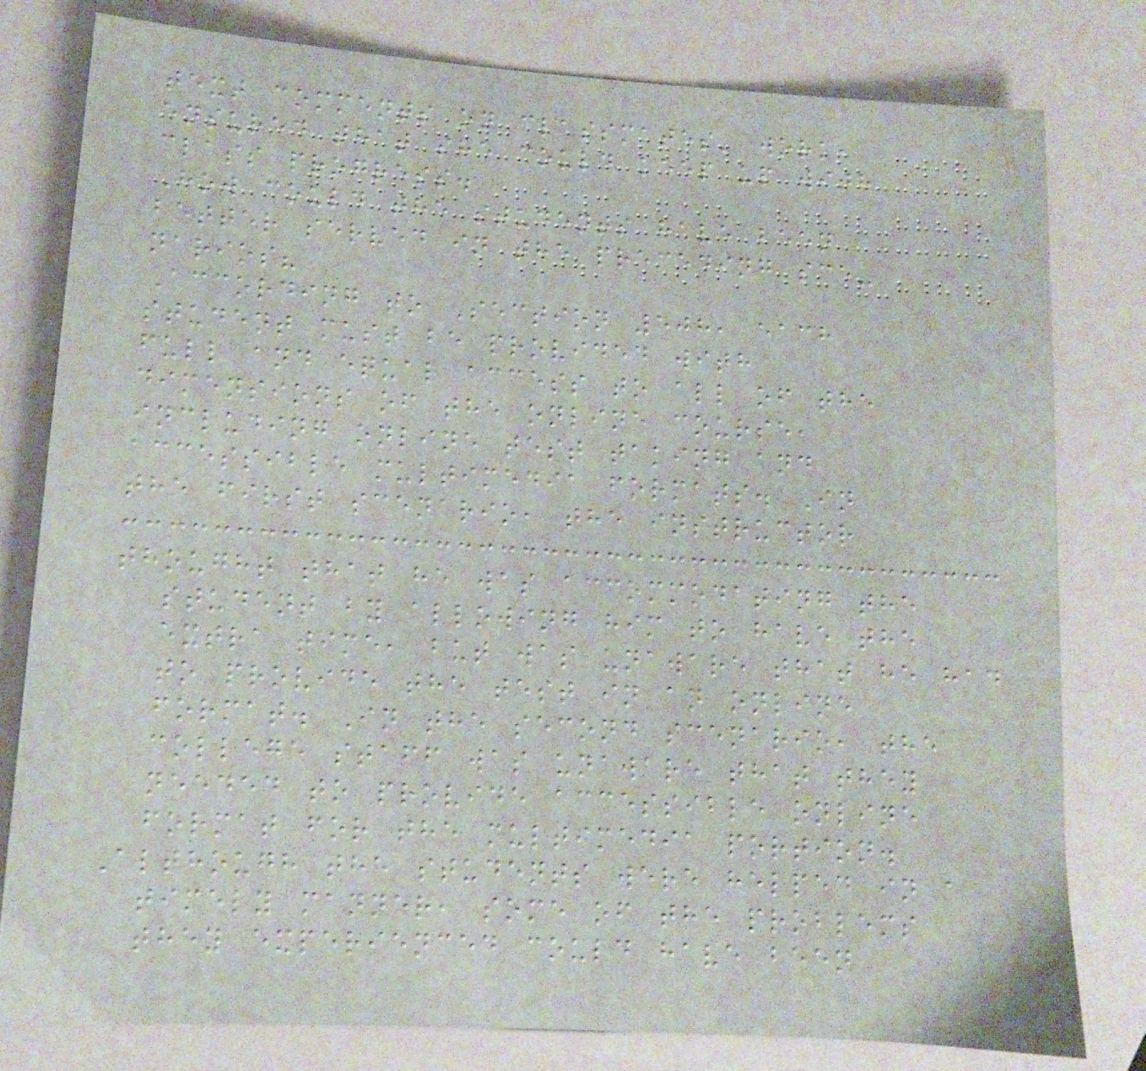text comments on classmates' work,
ensured that she could keep up with
class progress.
How could the students have been
better served in the preceding sce-
narios?
According to Section 508, each
student must be provided with
full and equal access to all of the
dimensions of the online course,
including online test taking and
accessible multimedia formats. In
the first scenario, the instructor
thought that he was accommodating the
student by allowing him to have the
extra time, but was unaware that he had
to provide the test in an online
format. In the second scenario, the
college staff was unaware that they
needed to provide accessible online
format for the multimedia portion.
Although the students were helped in a
timely manner, some of the problems
they experienced could have been
